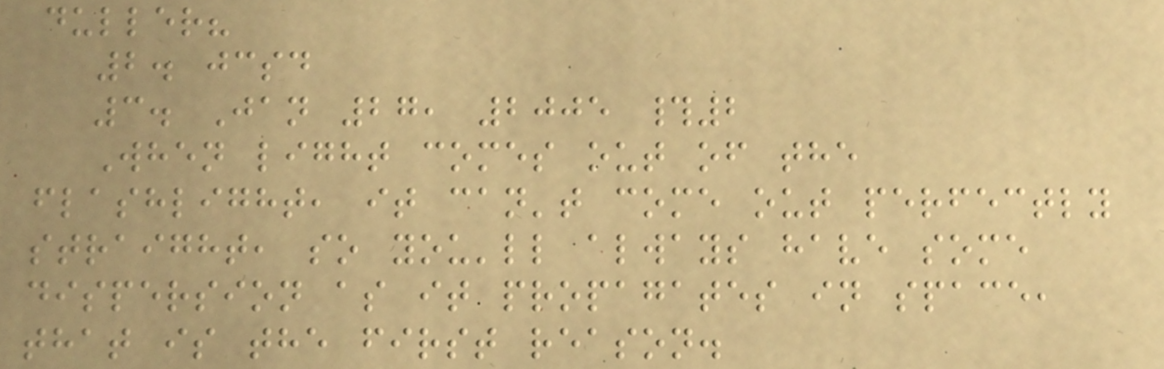duller?
2. jcsd
3. Jan 27, 2005 #2
When light comes out of the
flashlight, it can't come out perfectly
straight, so you'll always have some
dispersion as it propagates in space,
that is the first reason.
